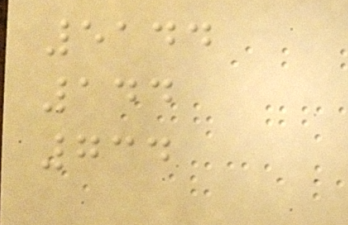5144
144
734
